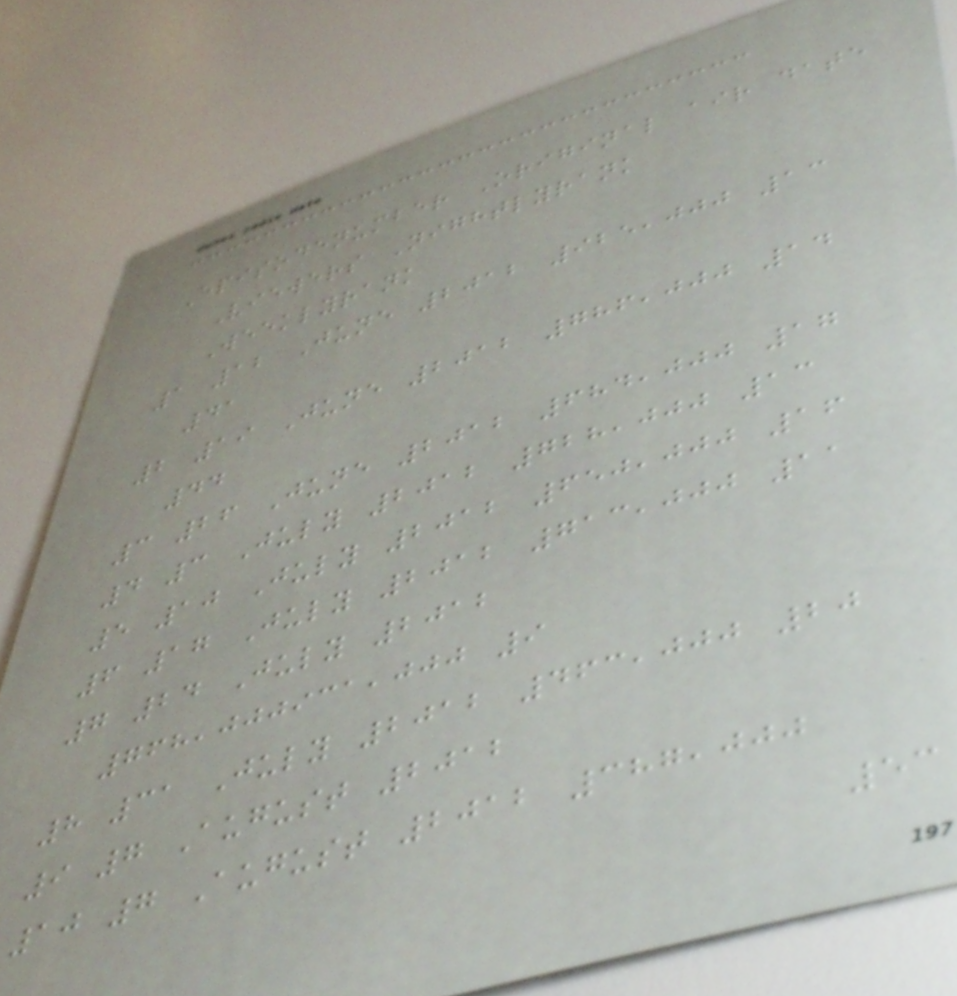Episodenumber Original air date
Viewers Nightlyrank
Weeklyrank
1 12 June 2012 925,000 13
41
2 19 June 2012 786,000 14
44
3 26 June 2012 684,000 17
4 3 July 2012 728,000 13
5 10 July 2012 650,000 16
6 17 July 2012 713,000 11
7 24 July 2012
768,000931,000 9
8 31 July 2012 463,000 20
9 7 August 2012
10 7 August 2012 387,000
53
